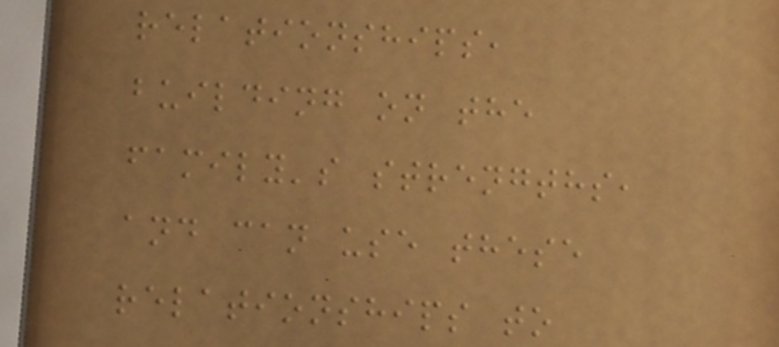relationships,
building on the
family's strengths,
and can use these
relationships to
